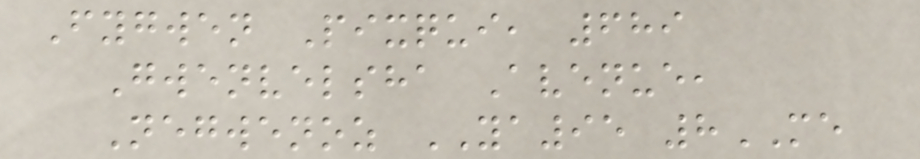Fygwen Pixqui, 689
Gwenvelsha Avenue,
Negwenoz YA95 8ME
